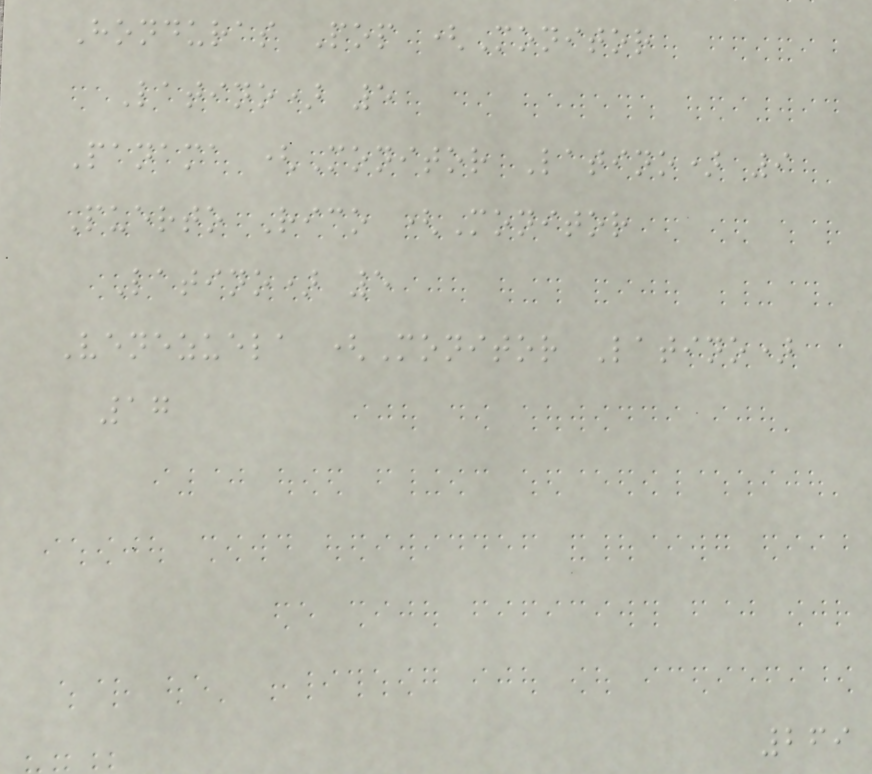Honduras Pop (Monitor
Latino) 5
Panama (Monitor Latino) 9
Puerto Rico (Monitor
Latino) 5
Venezuela (Monitor Latino)
17
269
